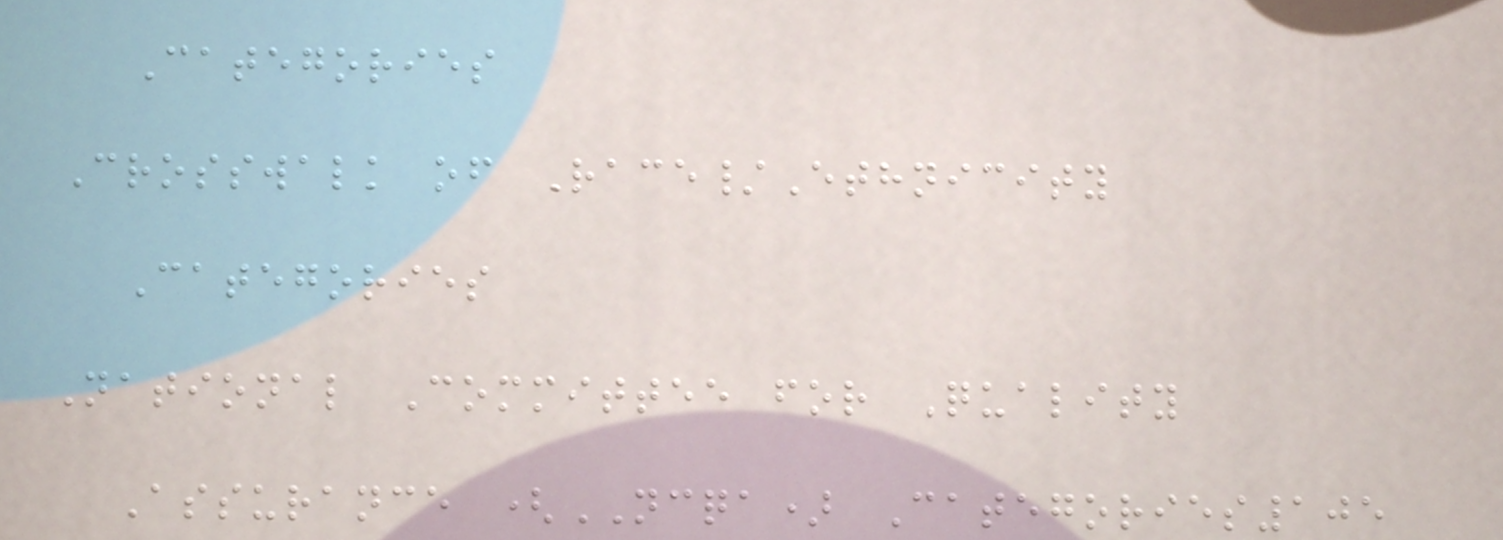Categories
Crosswalk of Race/Ethnicity
Categories
National Committee for Quality
Assurance (NCQA) Categories105
